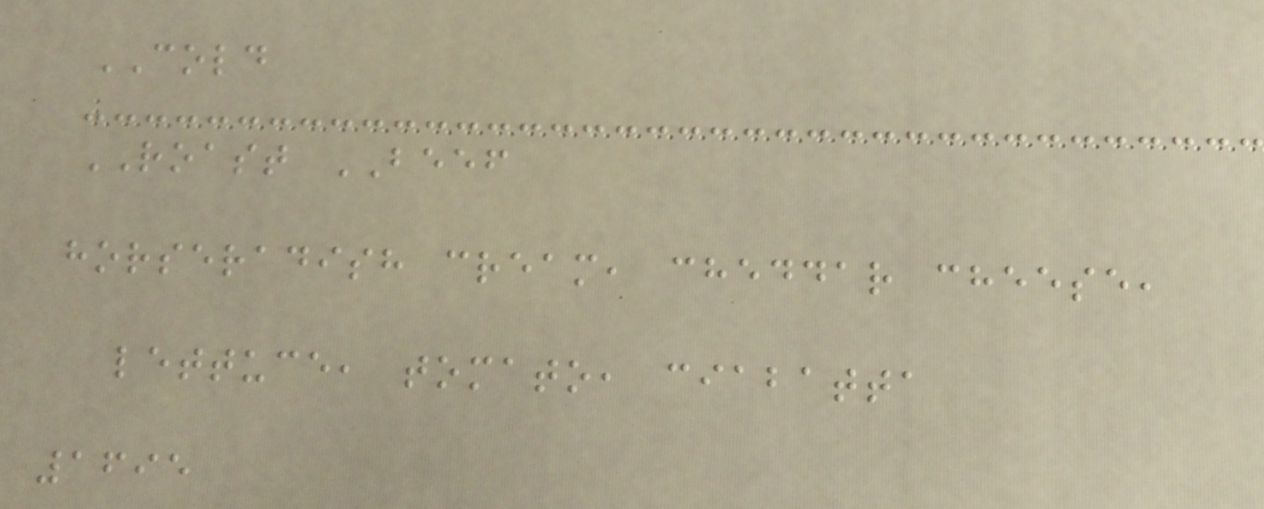COLD
ROAST BEEF
horseradish cream, cheddar cheese,
lettuce, tomato, ciabatta
1695
